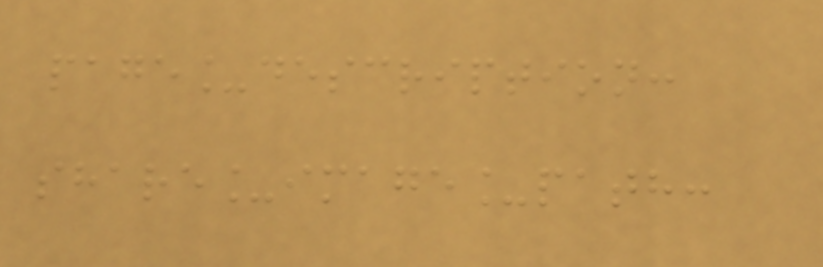page_description:
share_image_path:
